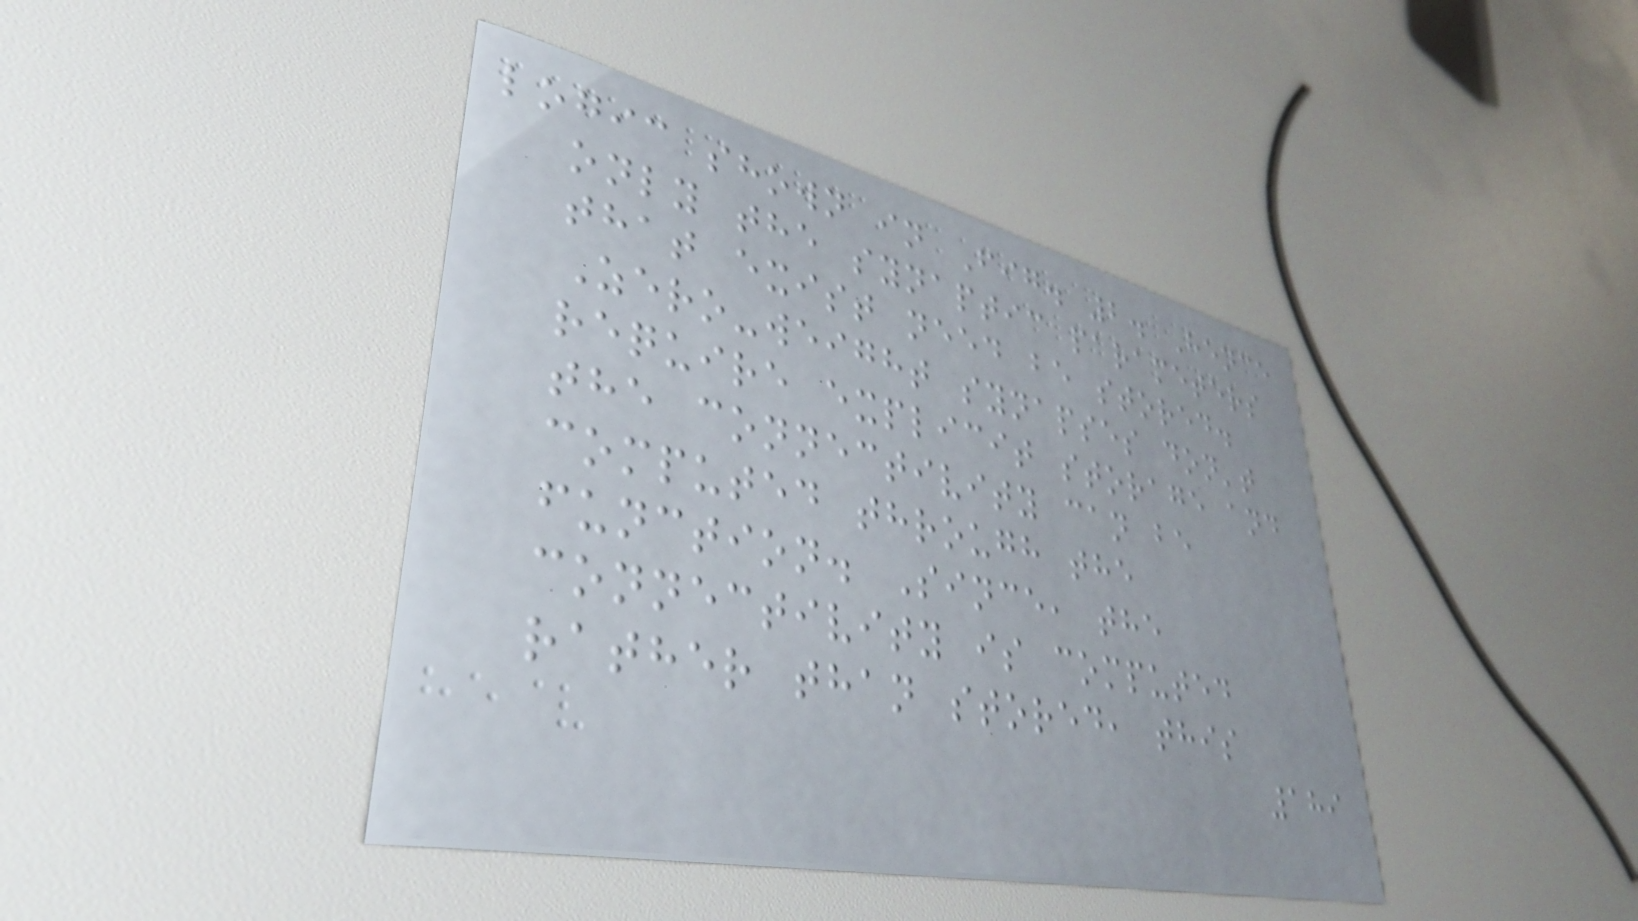logic shown in Fig. 2. Hence
only the synaptic parameters
that exist need be stored.
Zero-weight synapses don't
require explicit storage and
the connectivity can be
computed through the
function. Since, the
connectivity is computed
rather than stored, this
189
